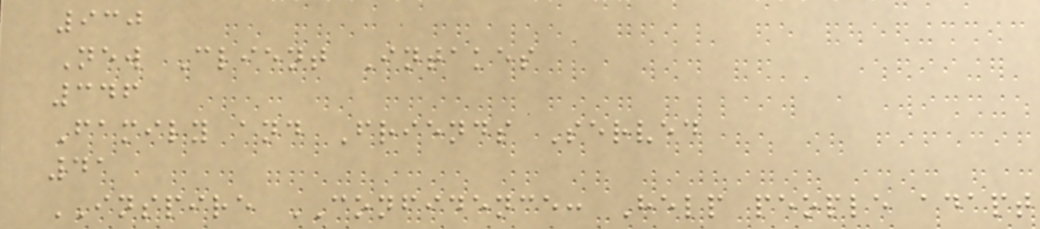930
New Client Intakes
346
Family and Friends Served
41
INSPIRE CONFIDENCE: Help people adapt
